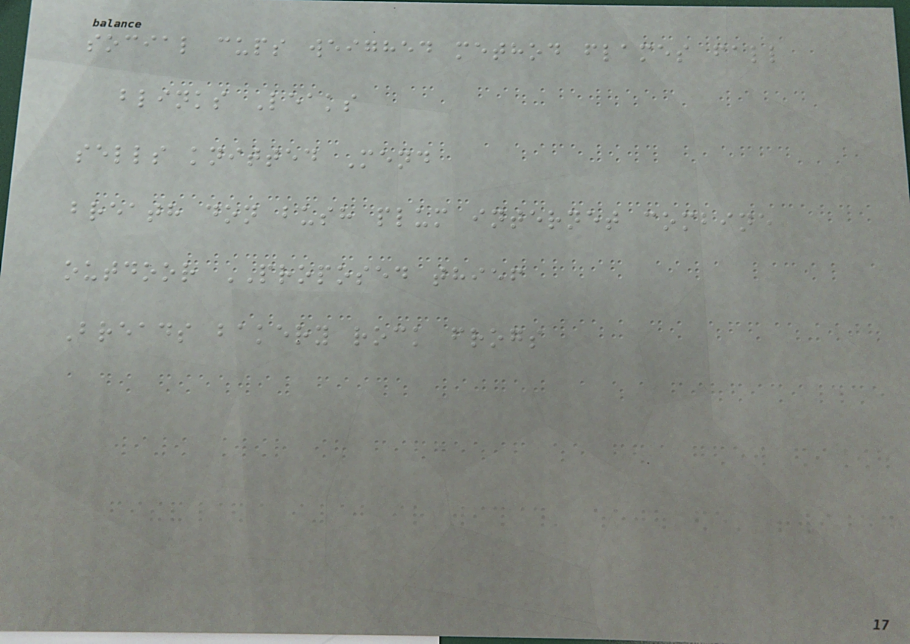social cups weighed method flames fall
blinks Leaks
sells knitted Mend
breath don bush plum internet combine
outdoor PROPOSED thief
Breads bakery rock frogs
